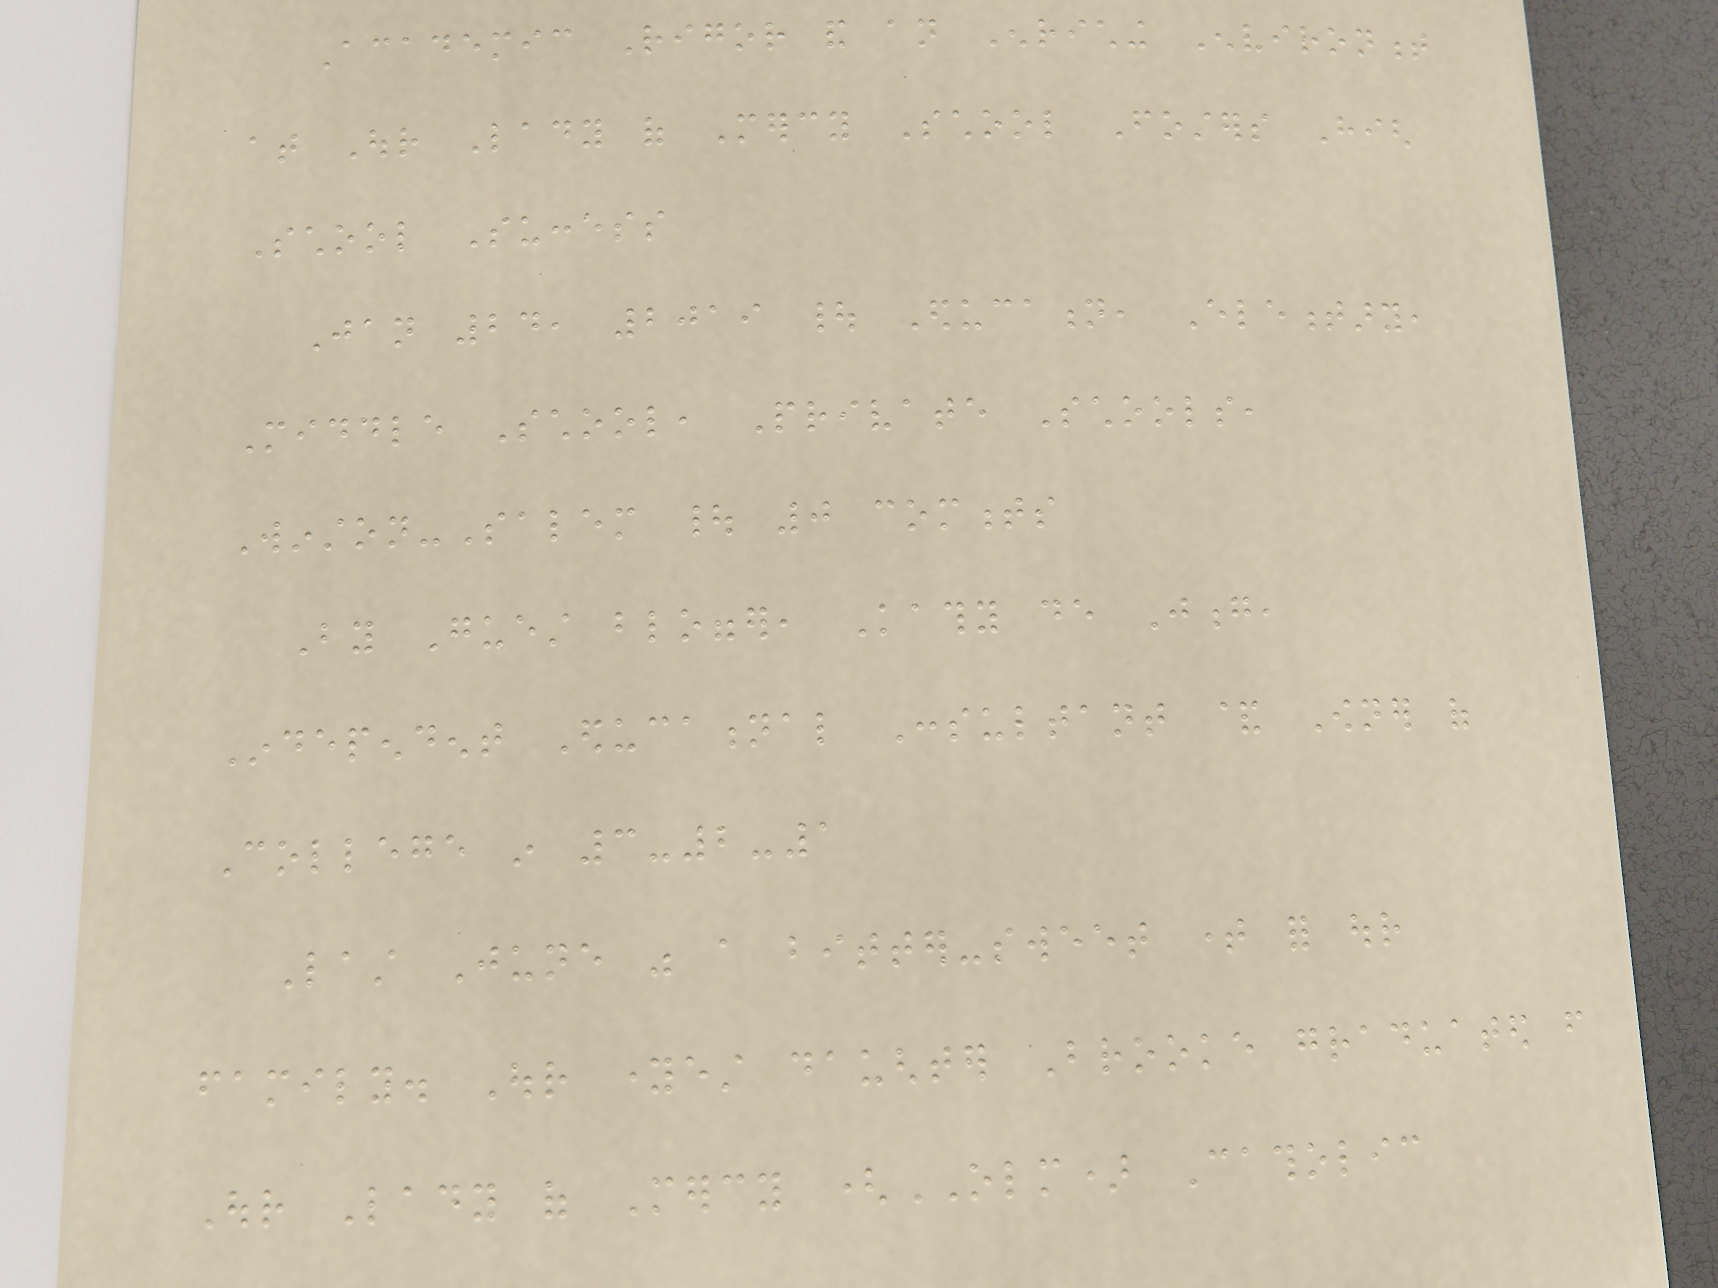Academic Rigor and an Enriching Environment
at Our Lady of Mercy School Fosters High
School Success
Jan 24, 2019 | Education, Elementary,
Middle School, Private Schools,
Winston-Salem | 0 comments
By Guest blogger, Kathy de Jong,
Independent Educational Consultant & Owner of
College in 3-2-1
Last June was a bitter-sweet time for our
family. Our youngest daughter Brooke graduated from
Our Lady of Mercy (OLM) Catholic
